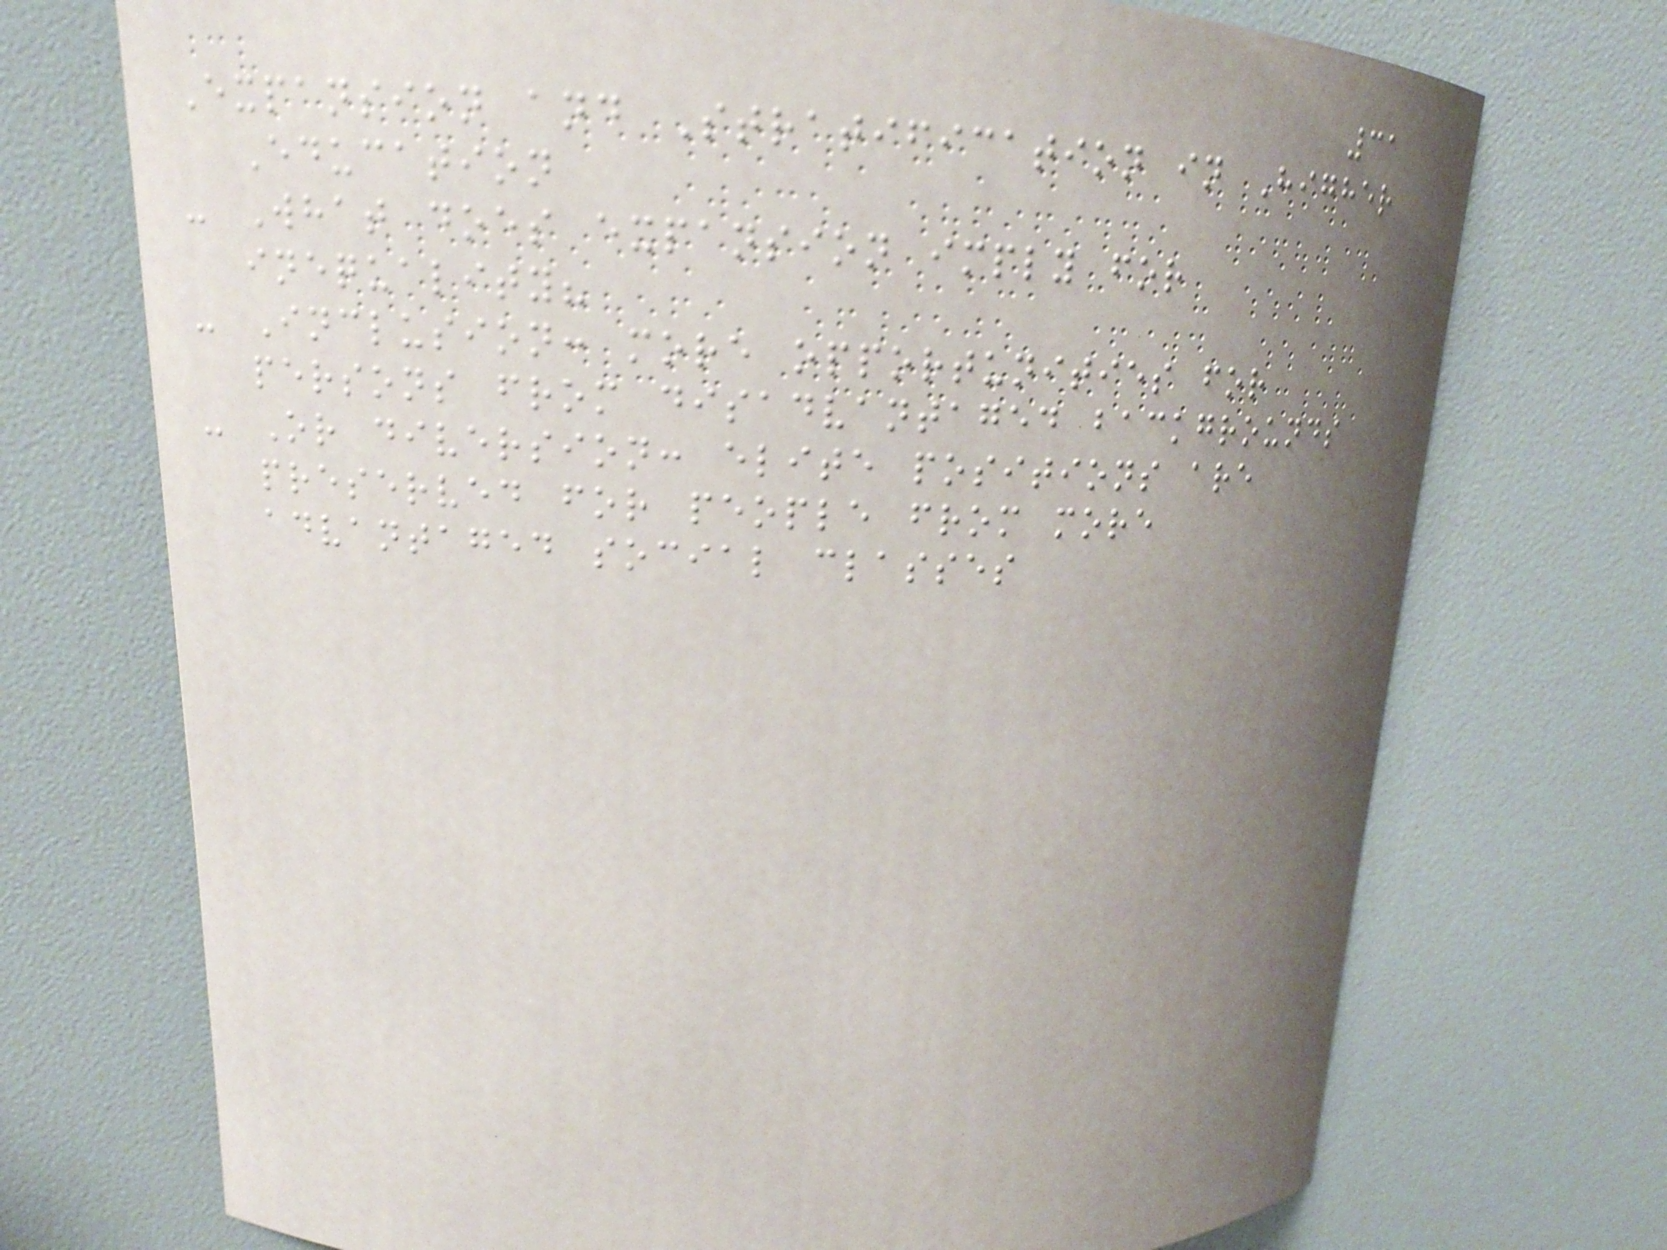31
Expansion and Stratification in Higher
Education
- What does expansion imply for
inequality?
- Inclusion: more opportunities for
persons from disadvantaged backgrounds
- Or diversion: elite positions are
preserved for people from more
advantaged social classes
